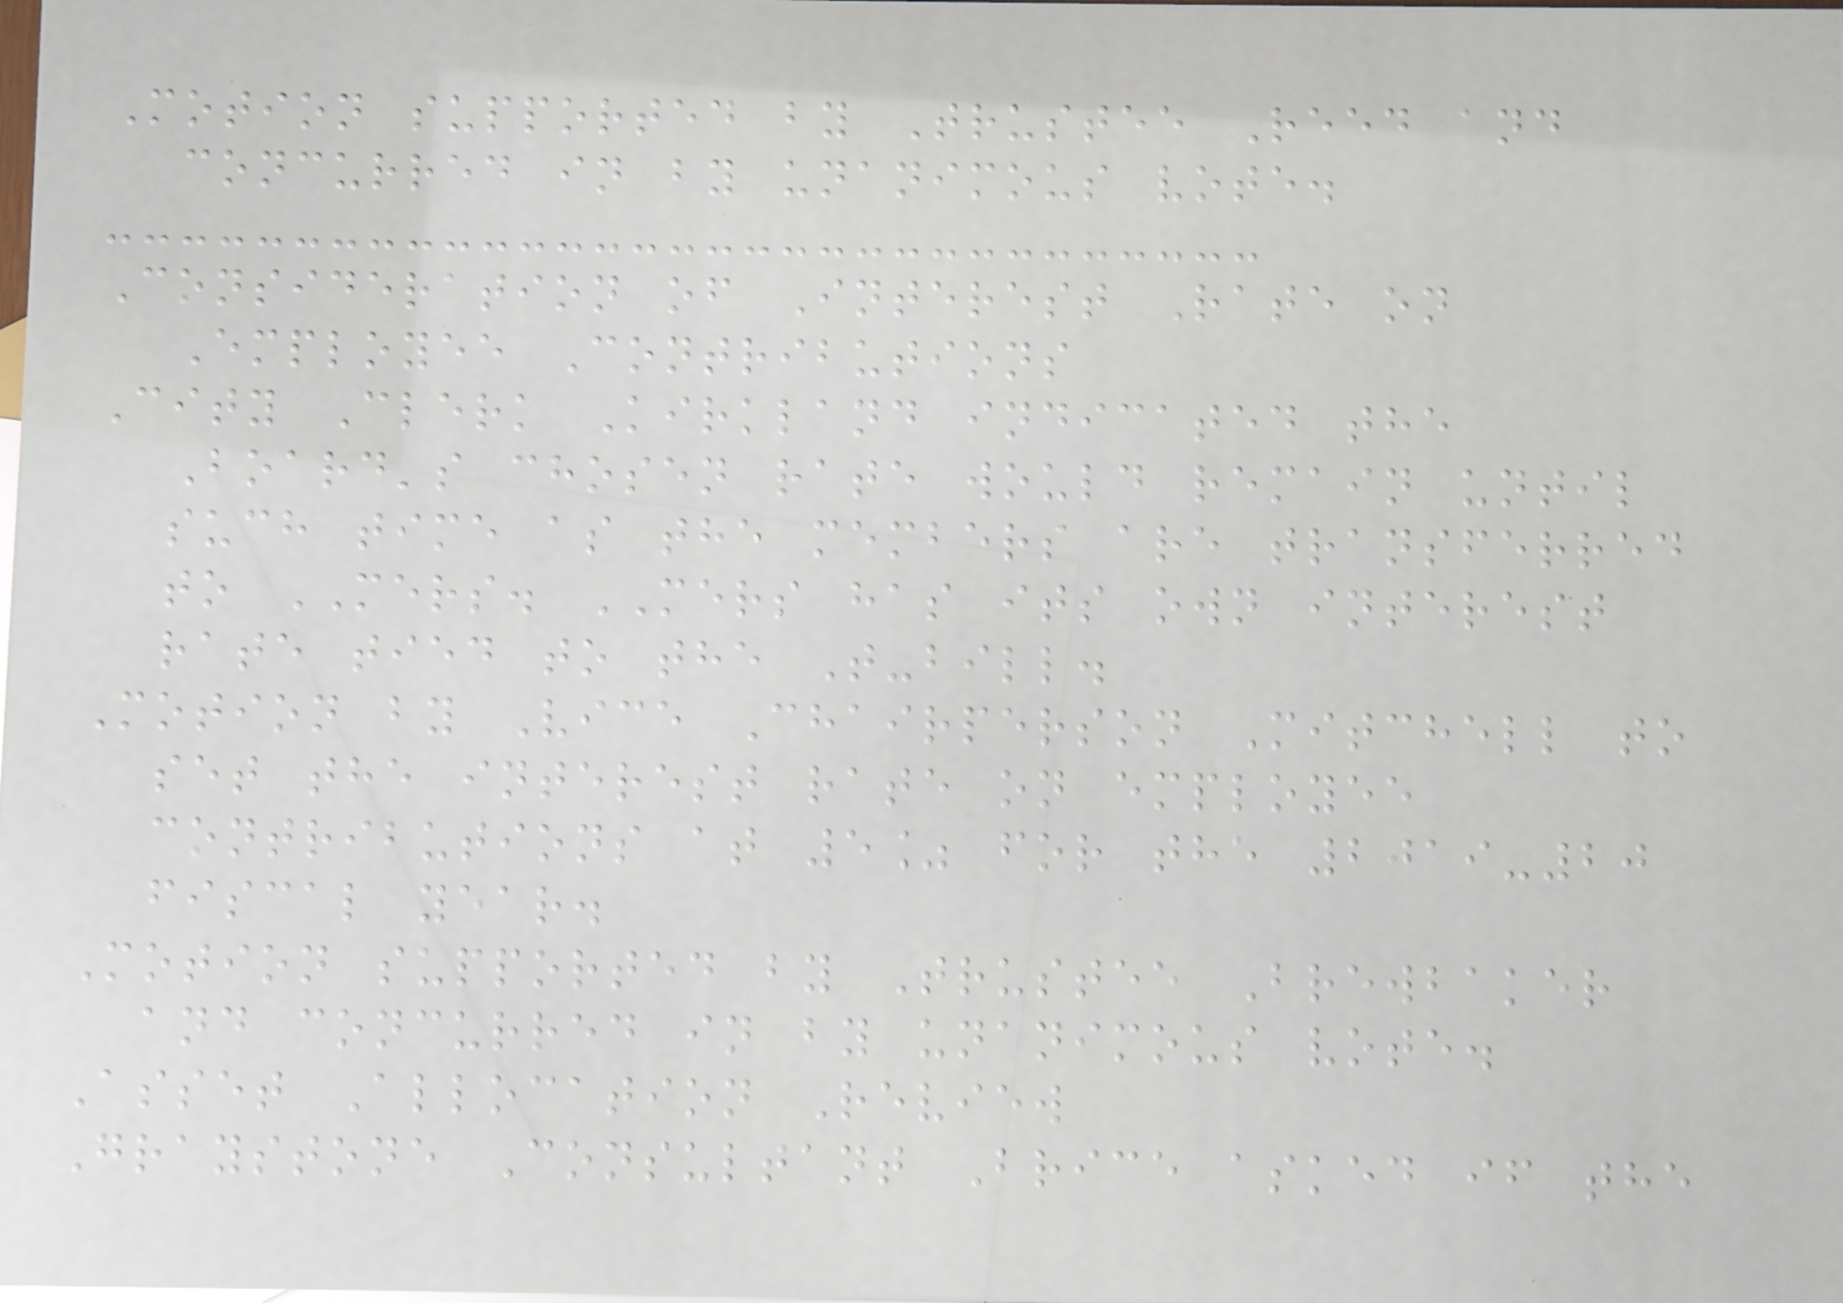Motion supported by Trustee Reed and
concurred in by unanimous vote.
Consideration of Interest Rate on
Employee Contributions
City Clerk Kirkland indicated the
Board's chosen rate would remain until
such time as the members are transferred
to MERS. MERS has its own interest
rate tied to the T-bill.
Motion by Vice Chairperson Mitchell to
set the interest rate on employee
contributions at 5% for the 2019-20
fiscal year.
Motion supported by Trustee Brewbaker
and concurred in by unanimous vote.
Asset Allocation Review
Graystone Consultant Brice asked if the
